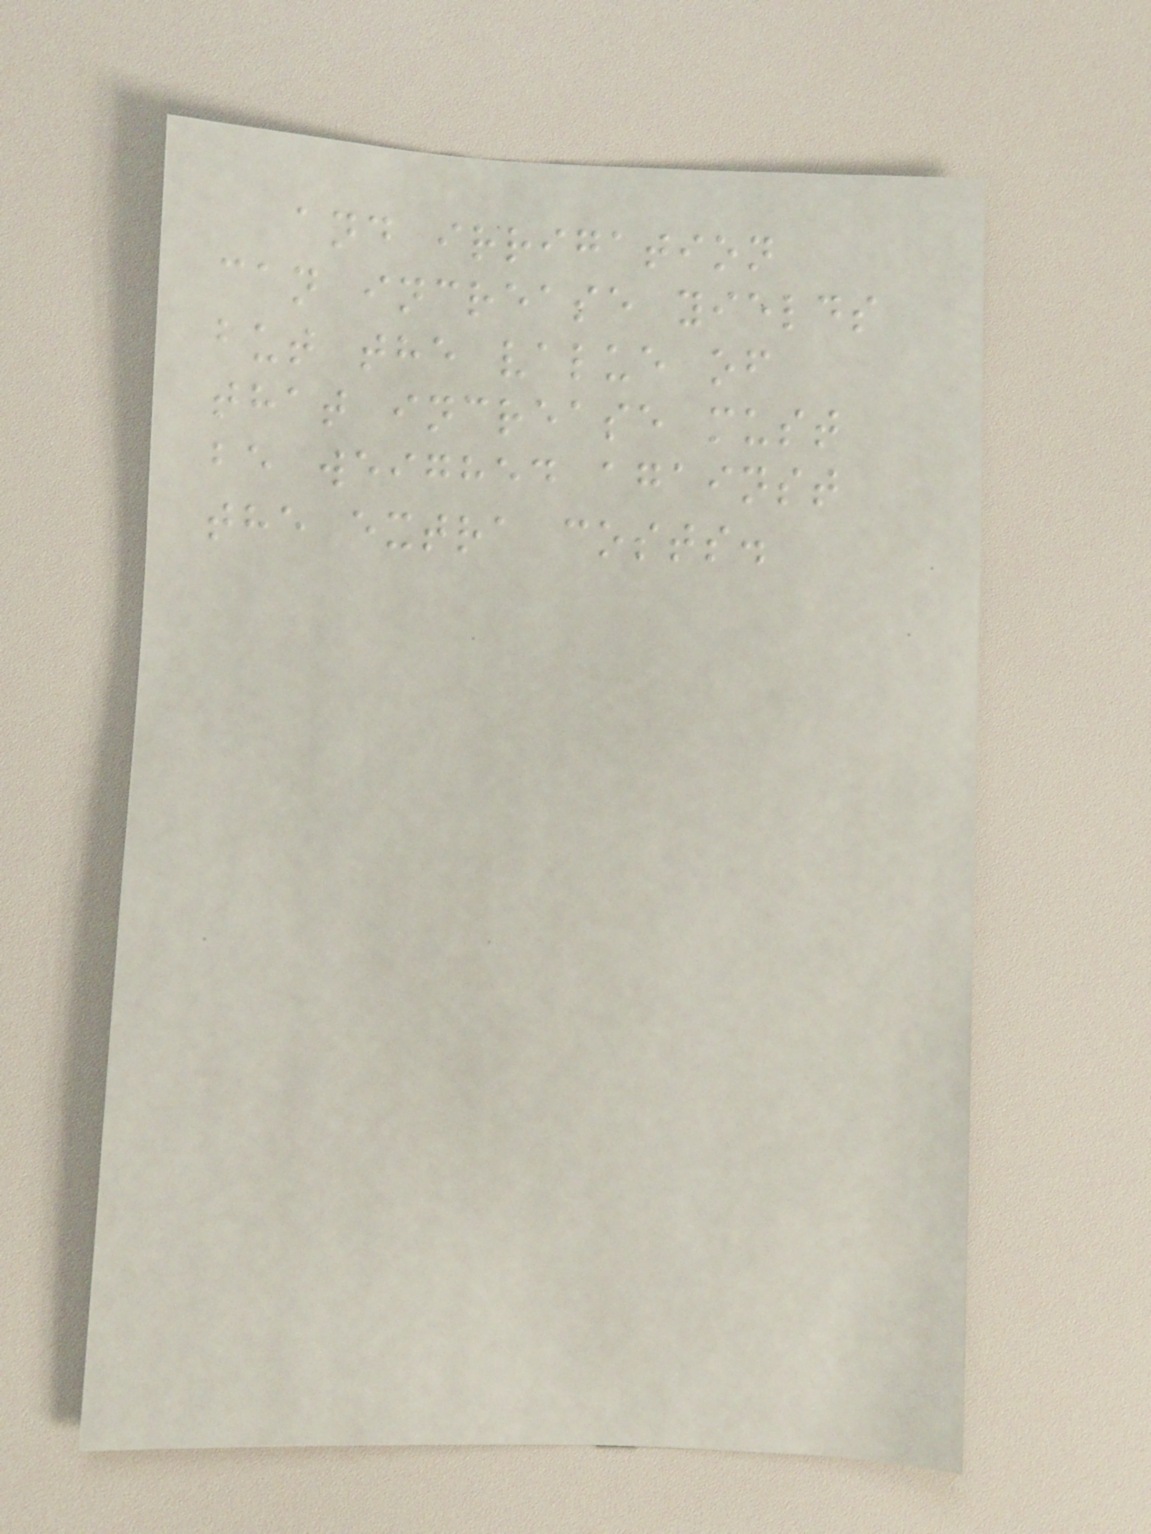and irrigation
can increase yields
but the value of
that increase must
be weighed against
the extra costs.
